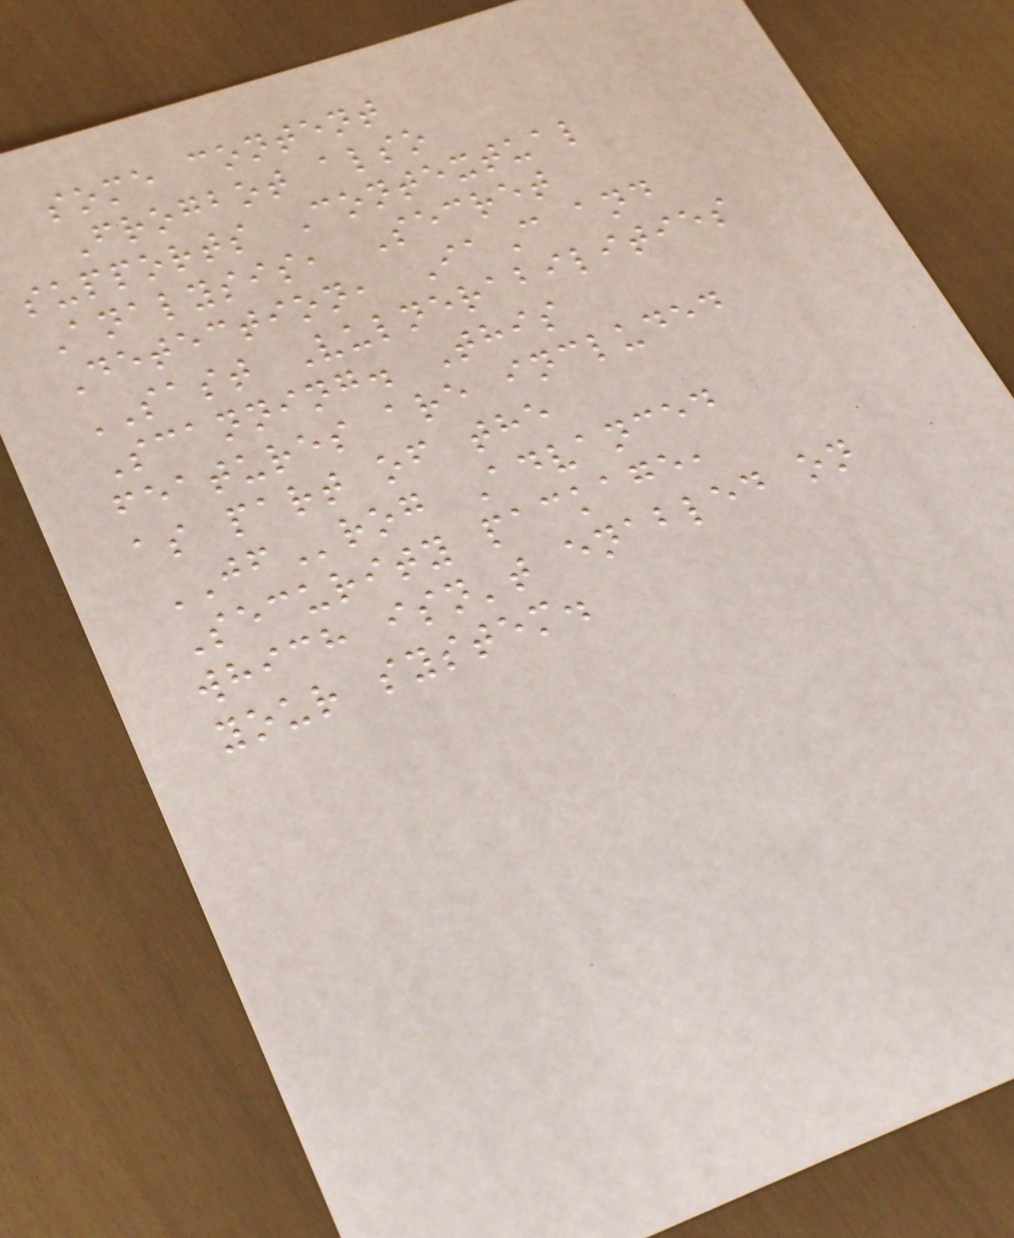some content
Frogbot also
supports Contextual
Analysis, Secret
Detection, IaC and
SAST Vulnerabilities
Scanning. This
features are included
as part of the
JFrog Advanced
Security package,
which isn't enabled on
your system.
